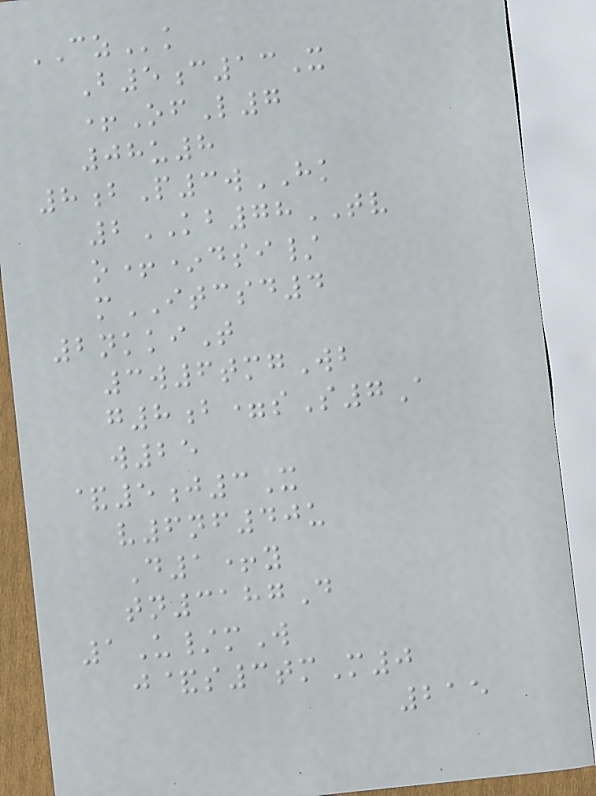CZk
B5c13X
+OfL7
08u8
8bP3wHK
2KB78TV
o+*dsi/
mITCSD4
2nkkiT
3w6tmgWb
g8b=sS7A
w25
&5j3X
v6nf40u
D1+y
tn3187D
1U/mW
j&s3tmM0
215
